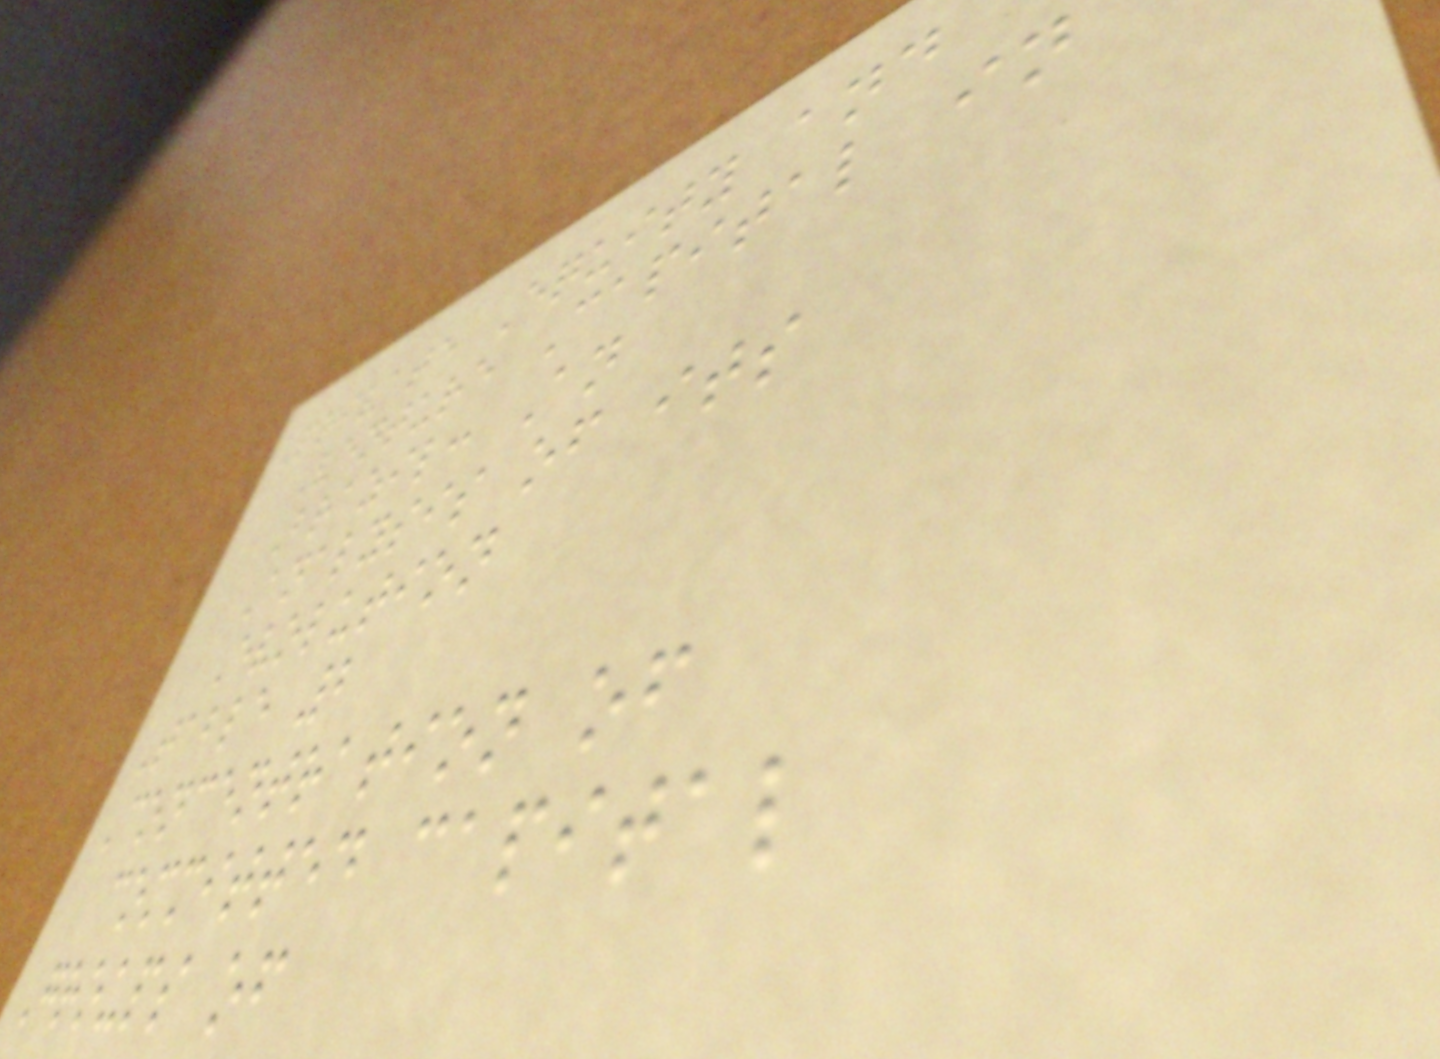Private Equity and
Venture Capital in
Brazil: An
Analysis of its
Evolution
Table 2
Concentration of
committed capital
Groups of
